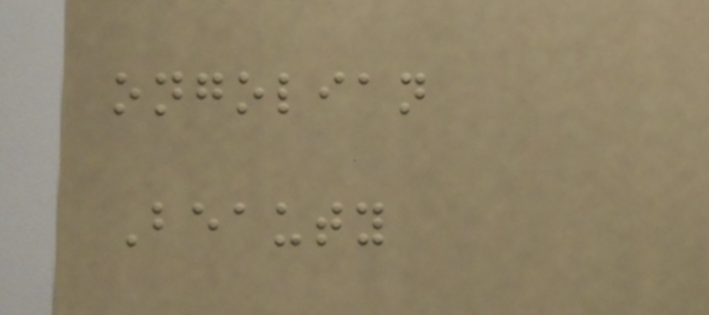ongolian
Beauty
